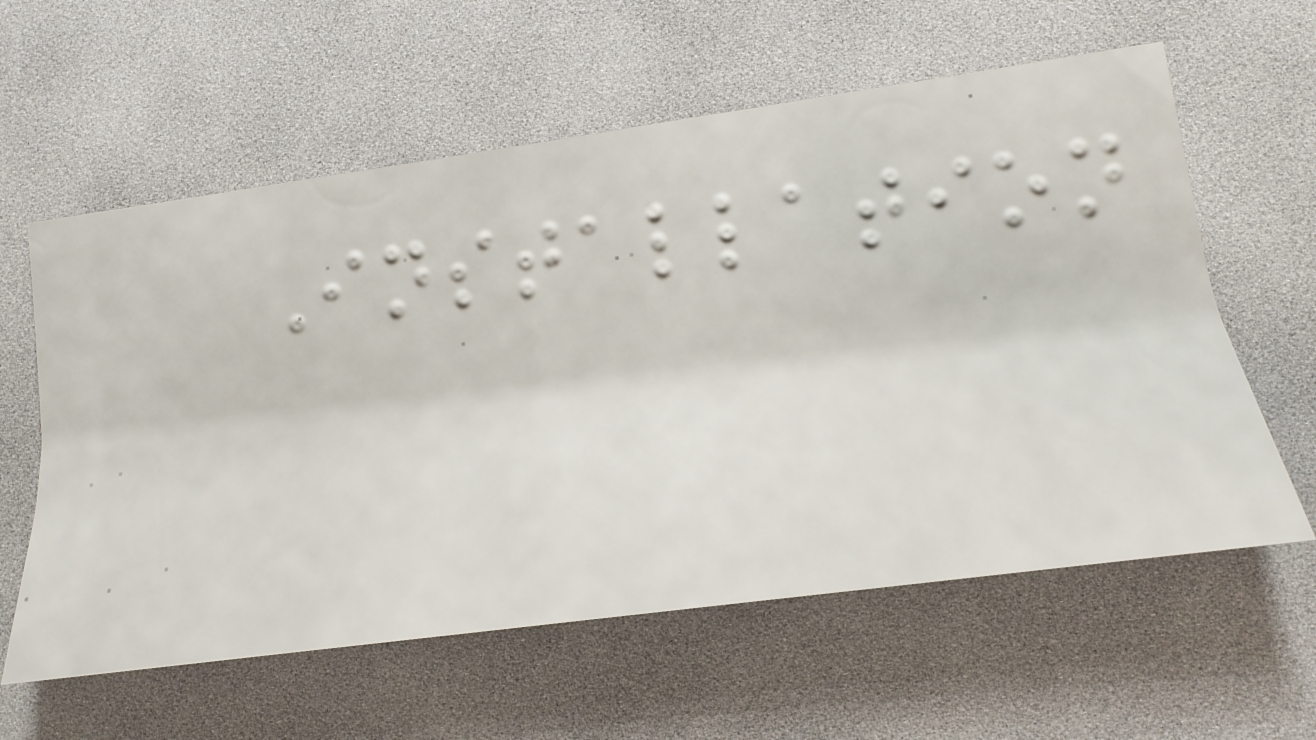Installation
